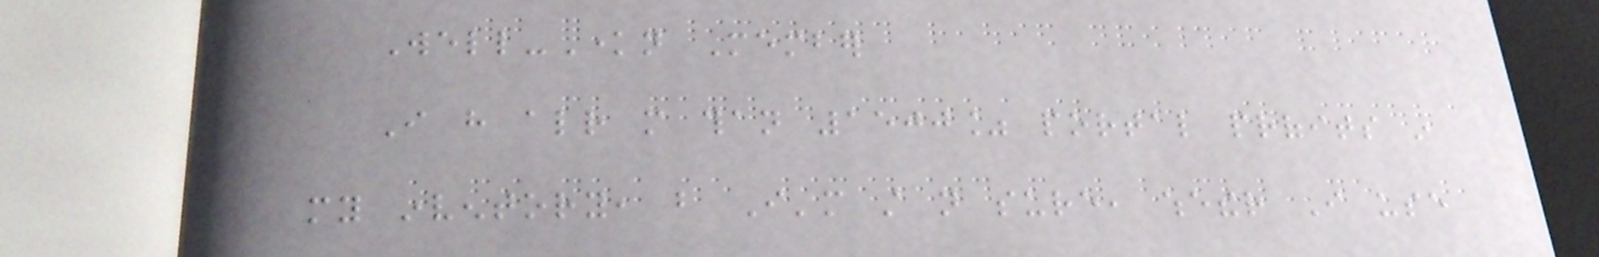Well-Known Member
I have already more than 1500% portal profits in
my inventory, but I'm still not sure, whether I use
